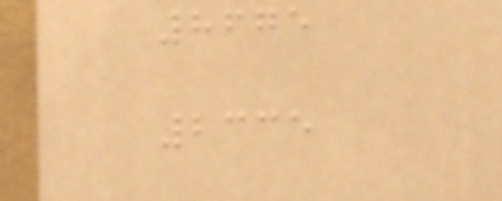8675
2335
